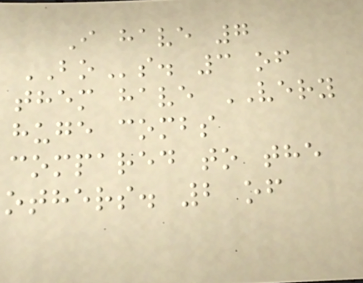I have 7
BOs. 3 of
them have VERY
huge combs
compared to the
others. 2 of
